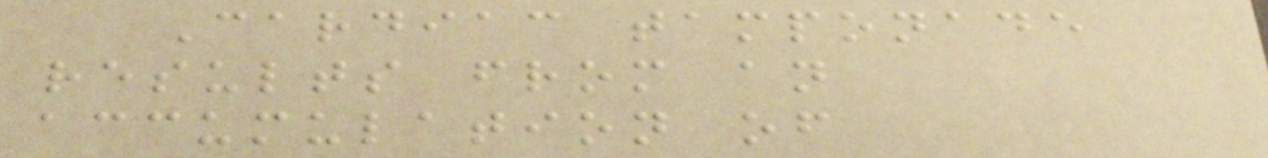Cardiac tamponade
results from an
accumulation of
